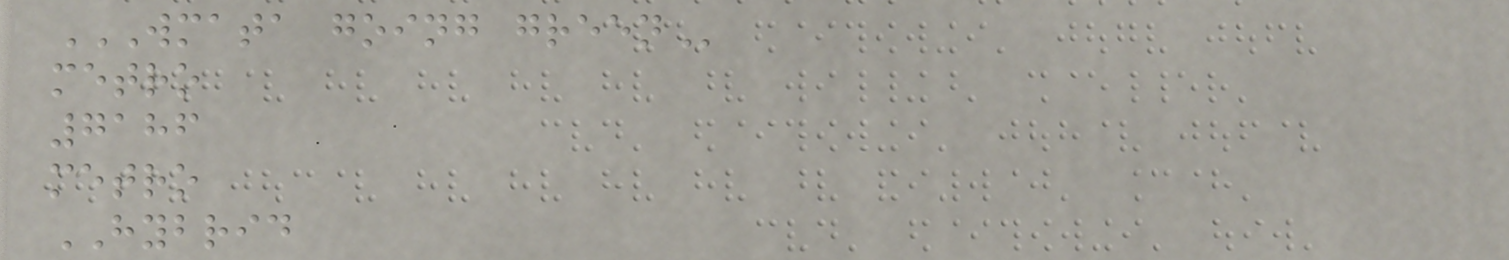WMATA GOING GREEN
metro
7186
metro
HYBRID
